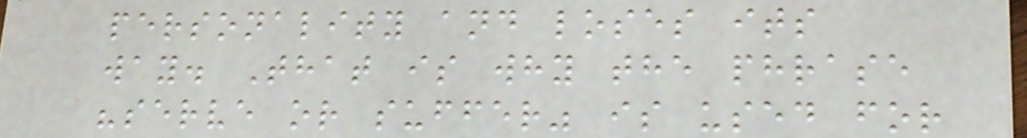personality and loses its
way. That is why the phrase
"serve or suffer" is used for
